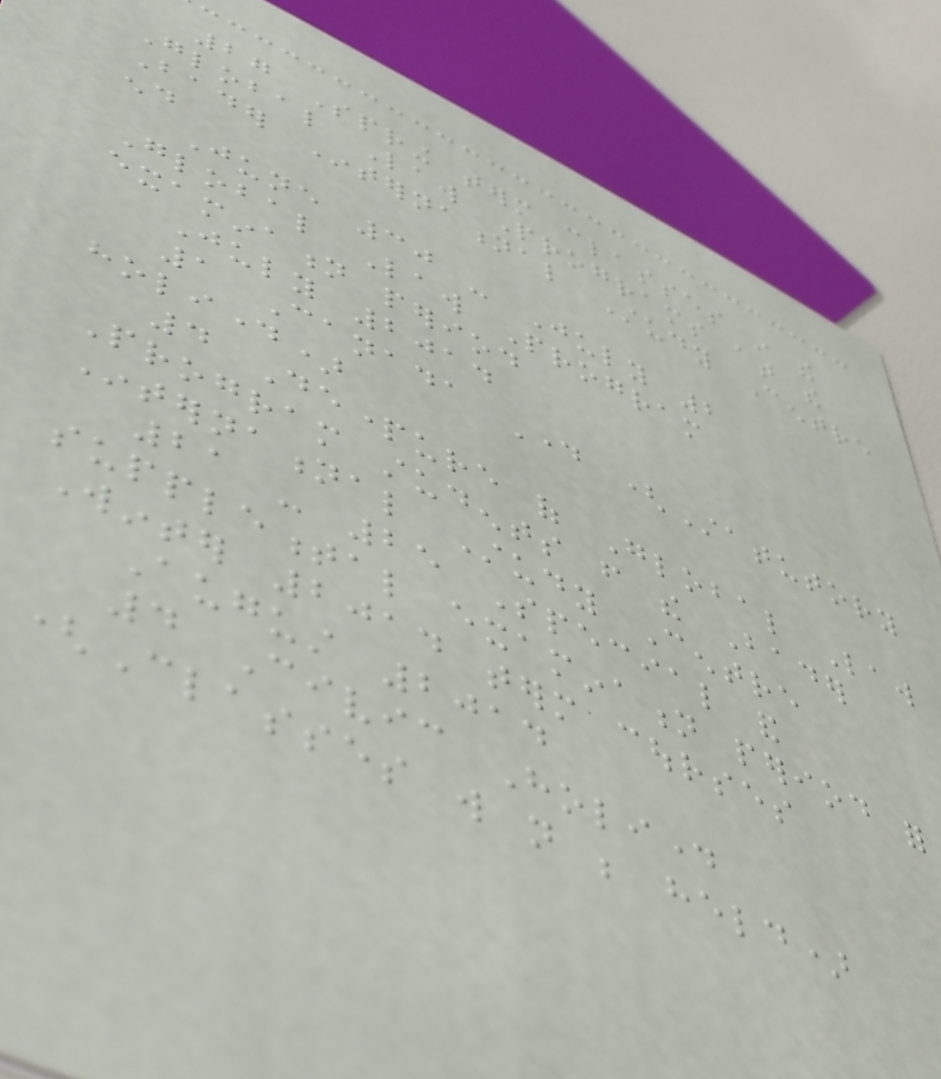27 Spring term classes in the
Global Law Programs at the
Bader International Study Centre
end
June 30 - July 2
Global Law Program
examination period
July 2014
1 Canada Day (Statutory
holiday)
4 Departure of Global Law
Program students from the Bader
International Study Centre
21 - 25 Special and
supplemental examination period for
Winter 2014 term courses
August 2014
4 Civic Holiday
(Classes will not be held)
